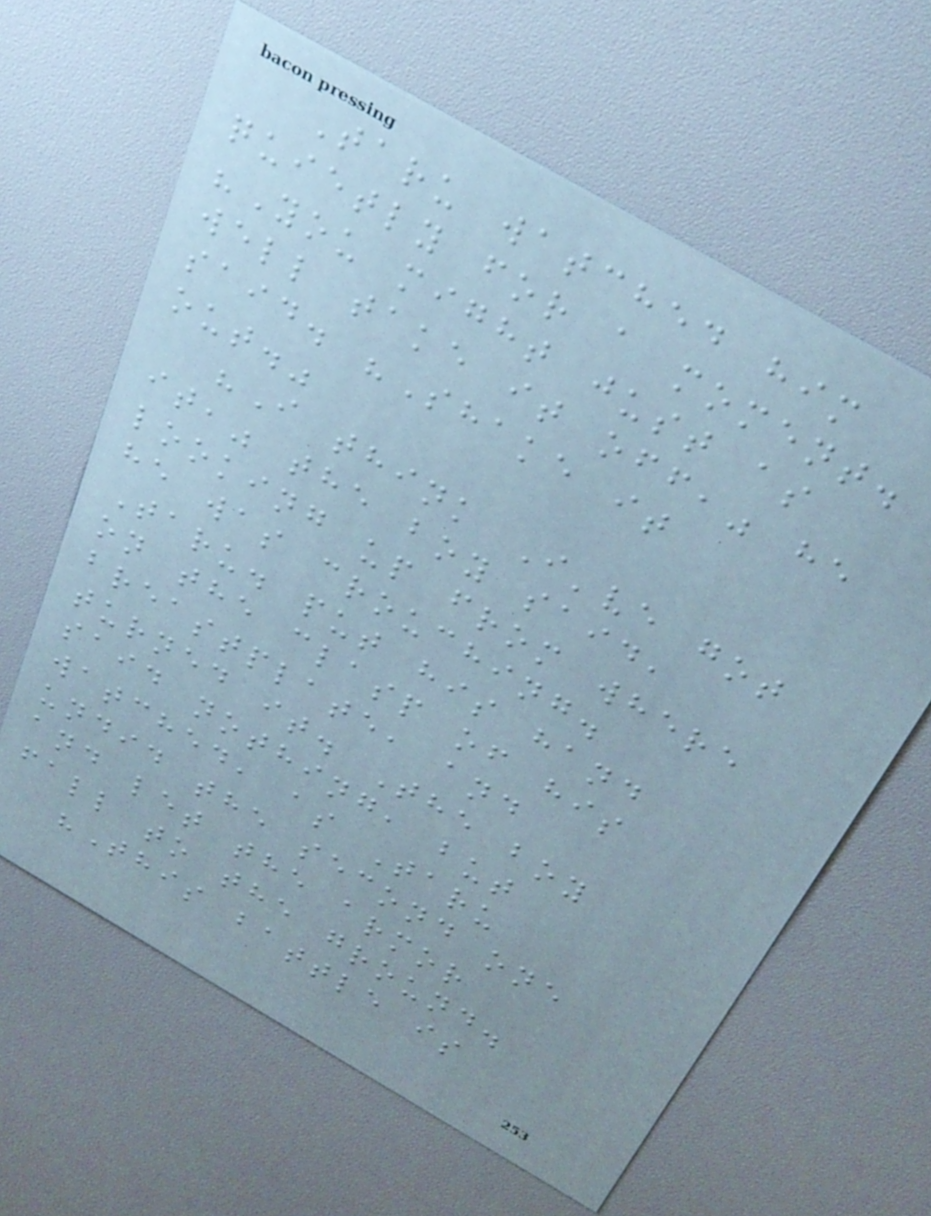Taru watched him
quietly for a moment.
"You might just as
well take it off," he
said. "Shake it
out."
"I think I've got
it," the boy said,
looking up from where
he was crouching.
Taru. put his hand
on the clasp of his
breastplate, and
turned it. The boy
said nothing, but
watched, as Taru
undid the second one
and let the armor
fall to the ground.
"This battle is
